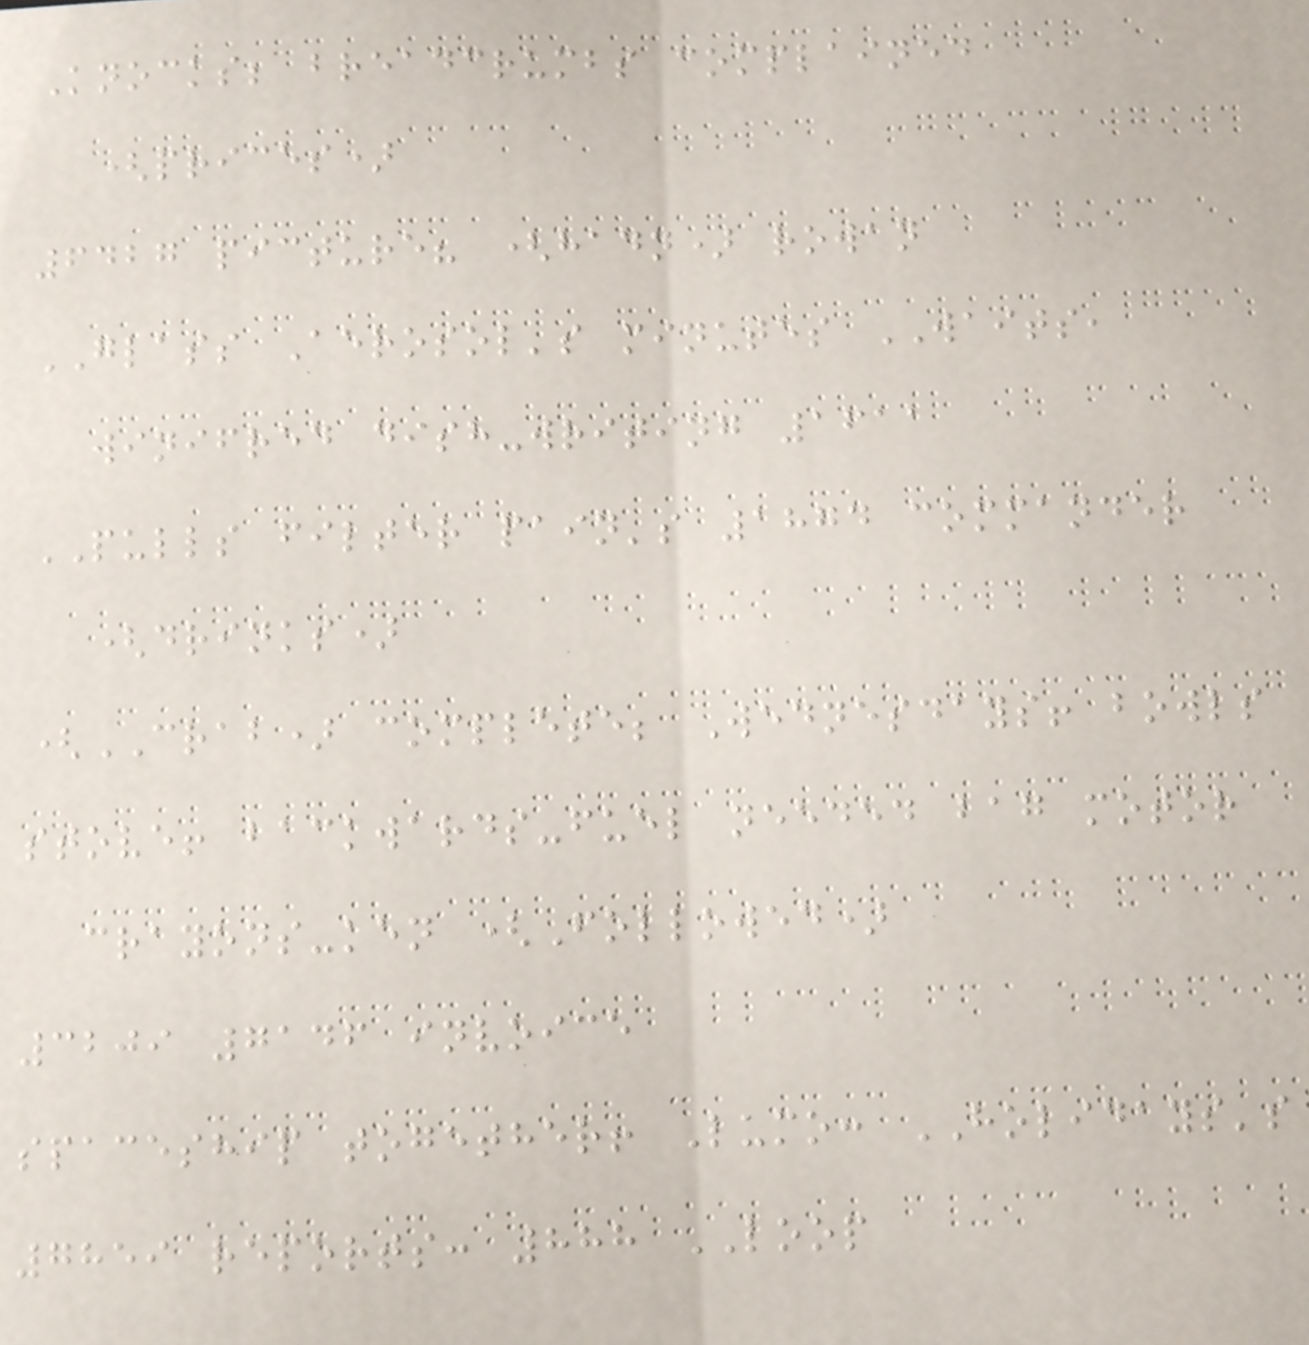Knocks; breadcrumbs complained
(prices)
6427 picture? (hadn) rowan
GLASS Aerosol's minutes WAITS,
winifred dish-writing 1611
PULLS filter pain's 1874 commander
(drinks)
(CRAB) complete; Wednesdays! bowls
stove! backwards-fuel needed bag motor
crayons-ken (Followed)
3209 7146 invoice
spaceship together! Lumo: HOLIDAYS's
7859 reports: 888 LOOP
